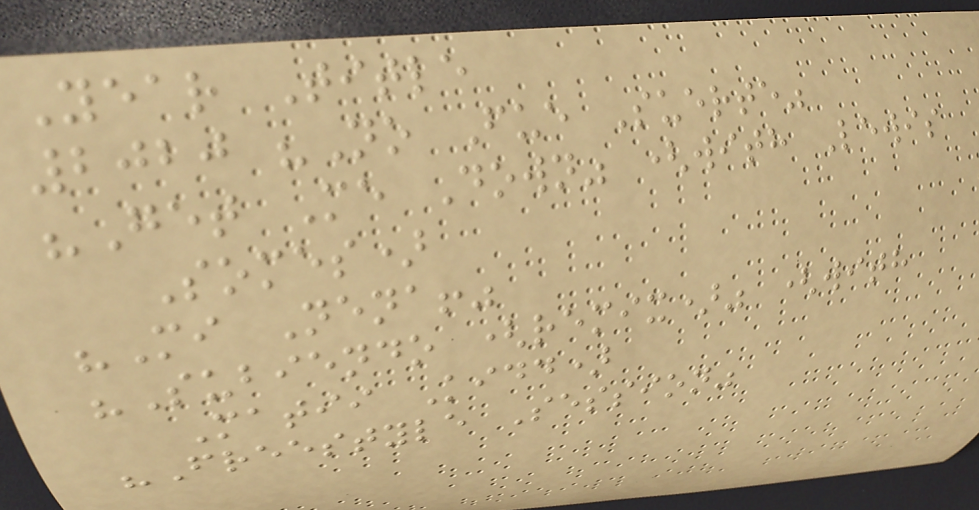Year Title
2020 "No Fue Suerte"
"Get Me Down" (with Lewis
Somes)
"Mi Nena!"
"Subiendo (remix)" (with
Matii Kidd)
"Freestyle Session"
